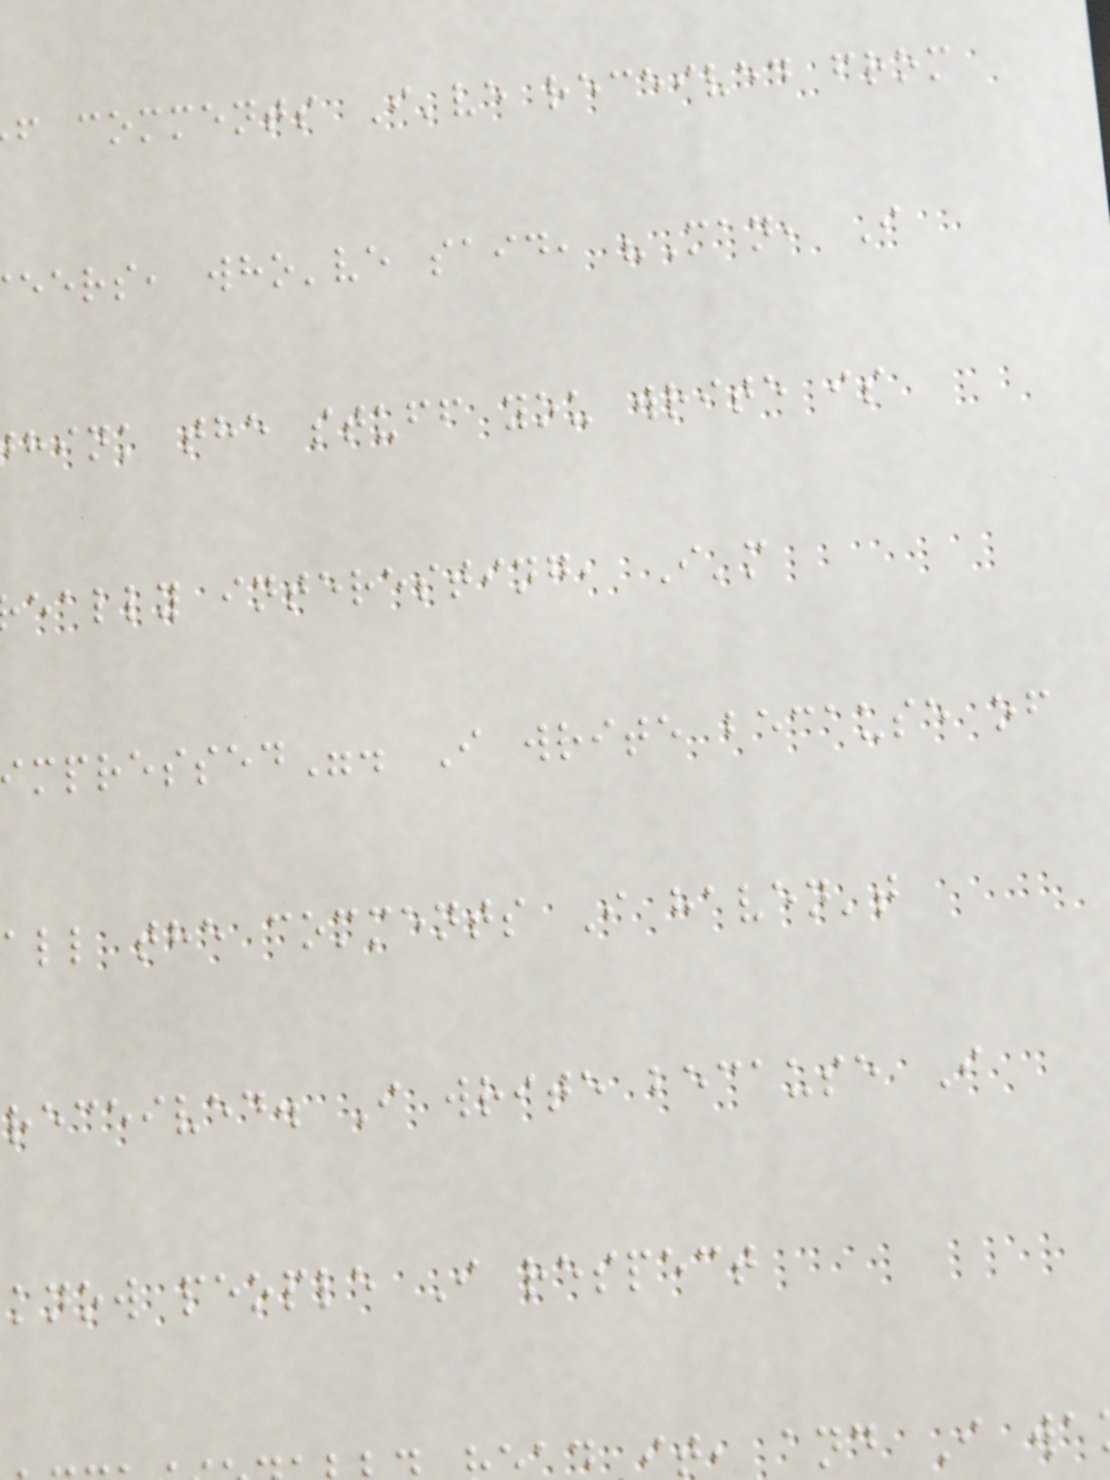f comments I've received from
eers, who've said, "Man, I
hink the stuff you write is
eally interesting, I'm
mpressed". I write because of
all the comments I haven't
received. I write because I
know people I respect
it, and I wa
